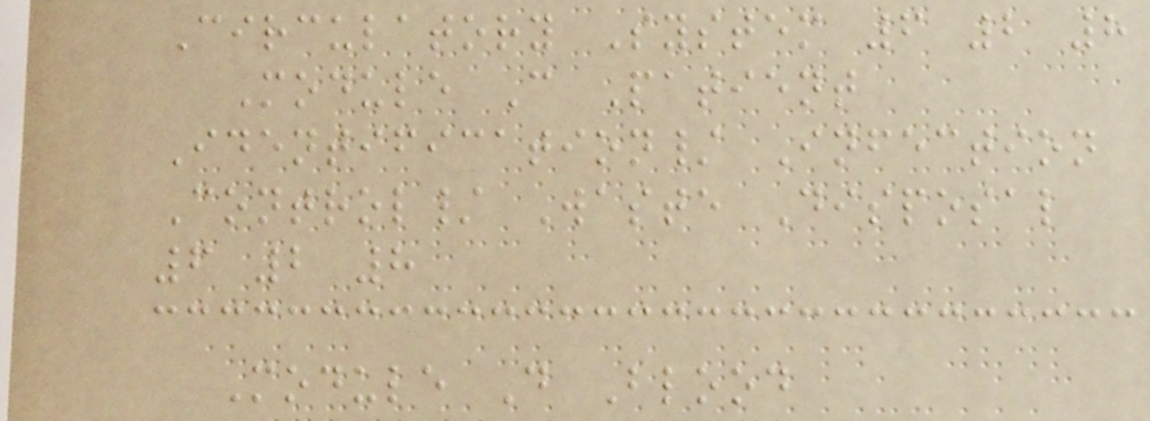Circulatory System 6 2 8
Module C Patient
Identification/ Infection
Control/ Waste Disposal
6 2 8
Module D Blood
